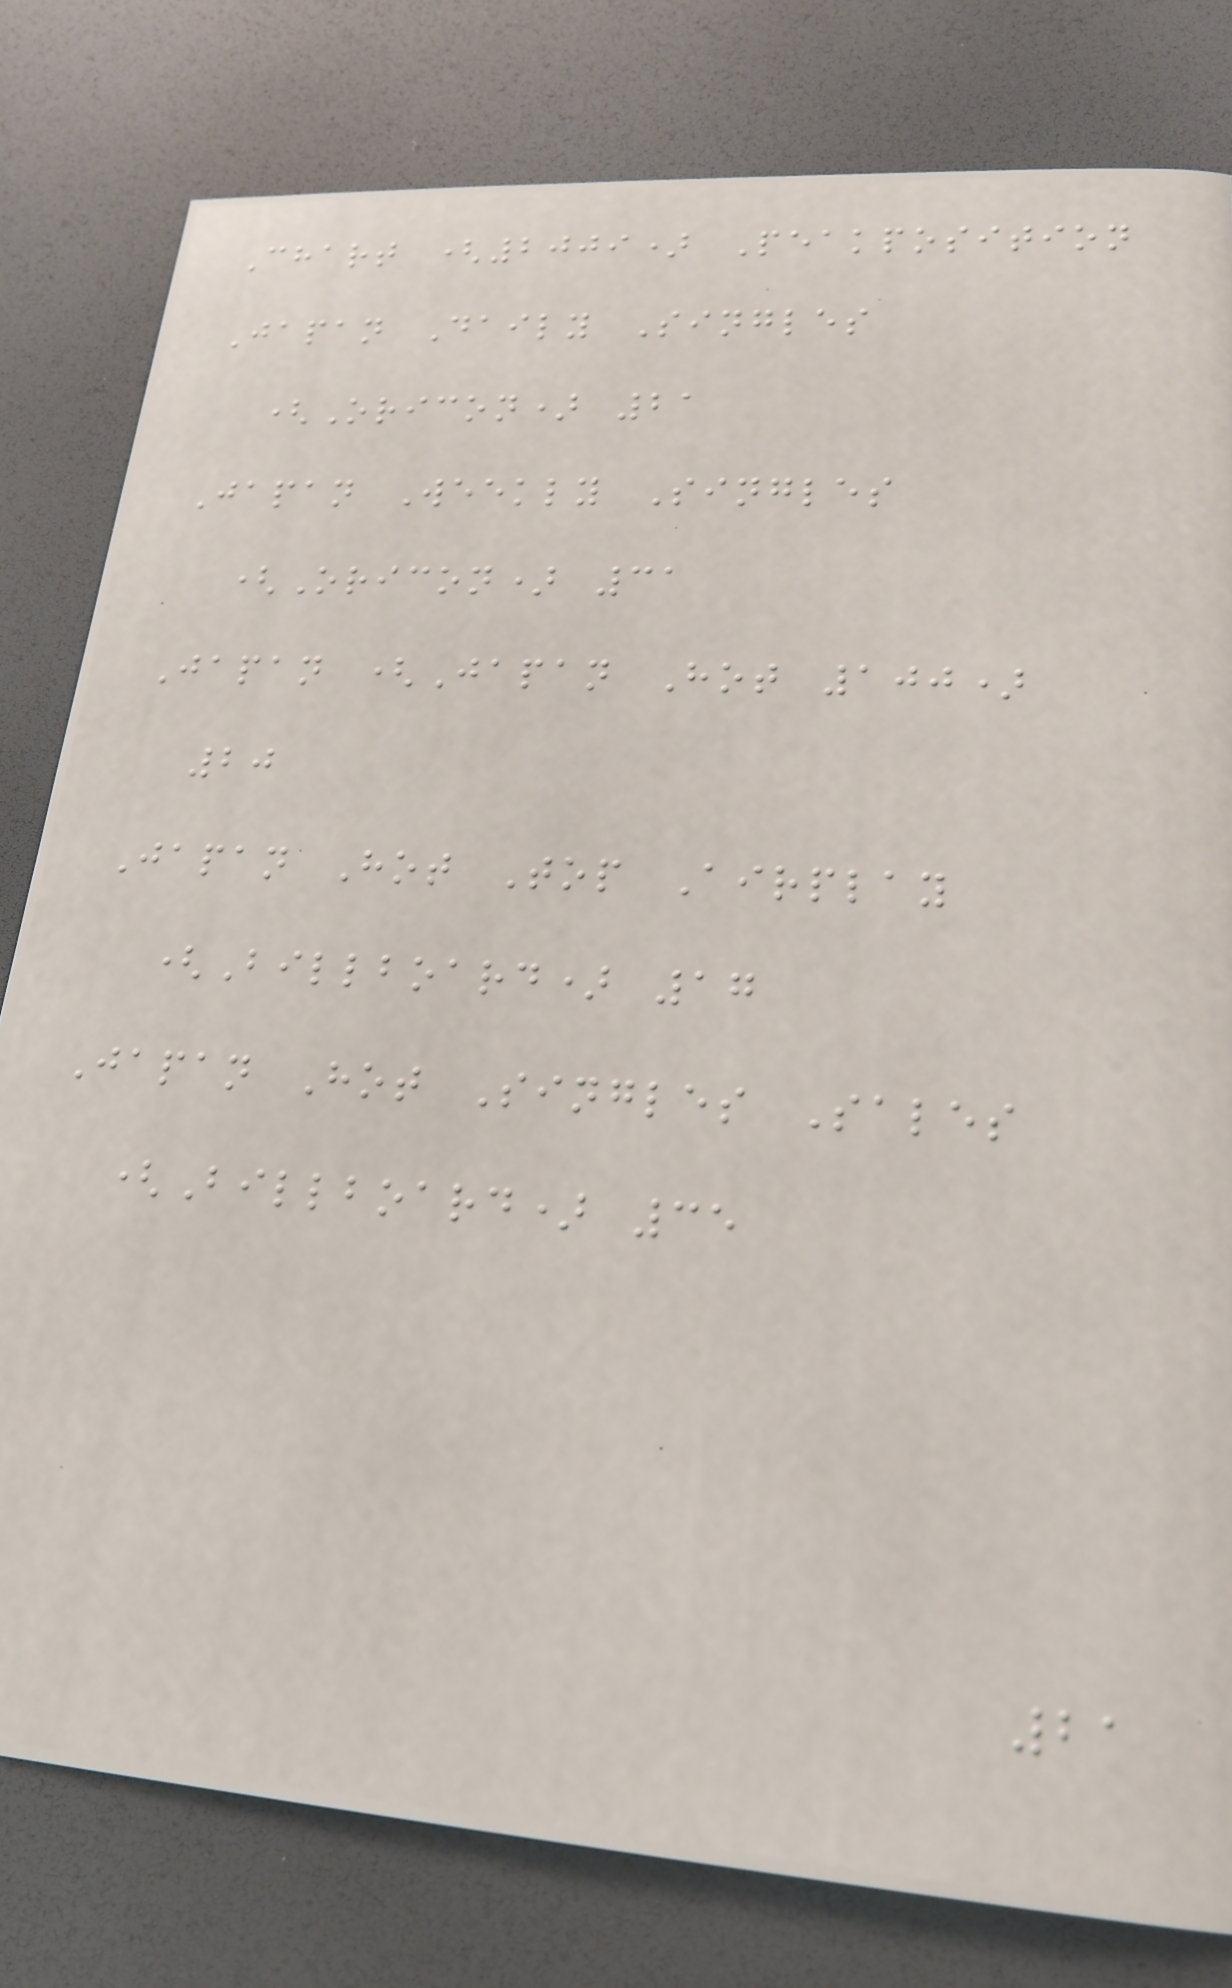Chart (2009) Peakposition
Japan Daily Singles
(Oricon) 21
Japan Weekly Singles
(Oricon) 31
Japan (Japan Hot 100)
20
Japan Hot Top Airplay
(Billboard) 17
Japan Hot Singles Sales
(Billboard) 35
21
